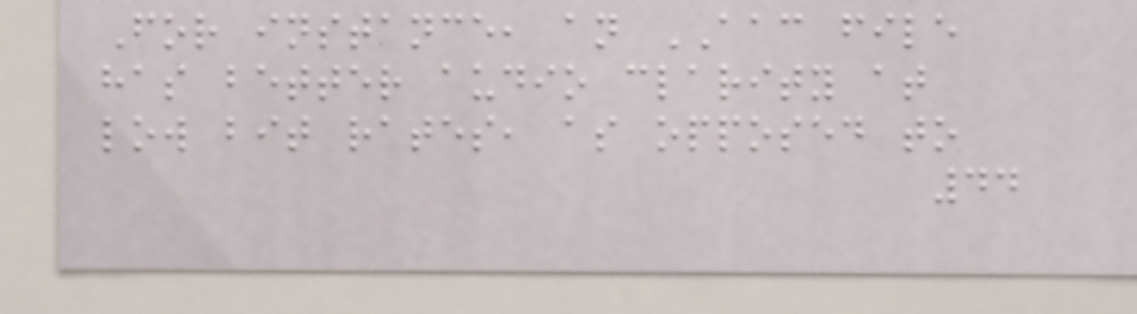For instance, an AAC file
has better audio clarity at
low bit rates, as opposed to
44
